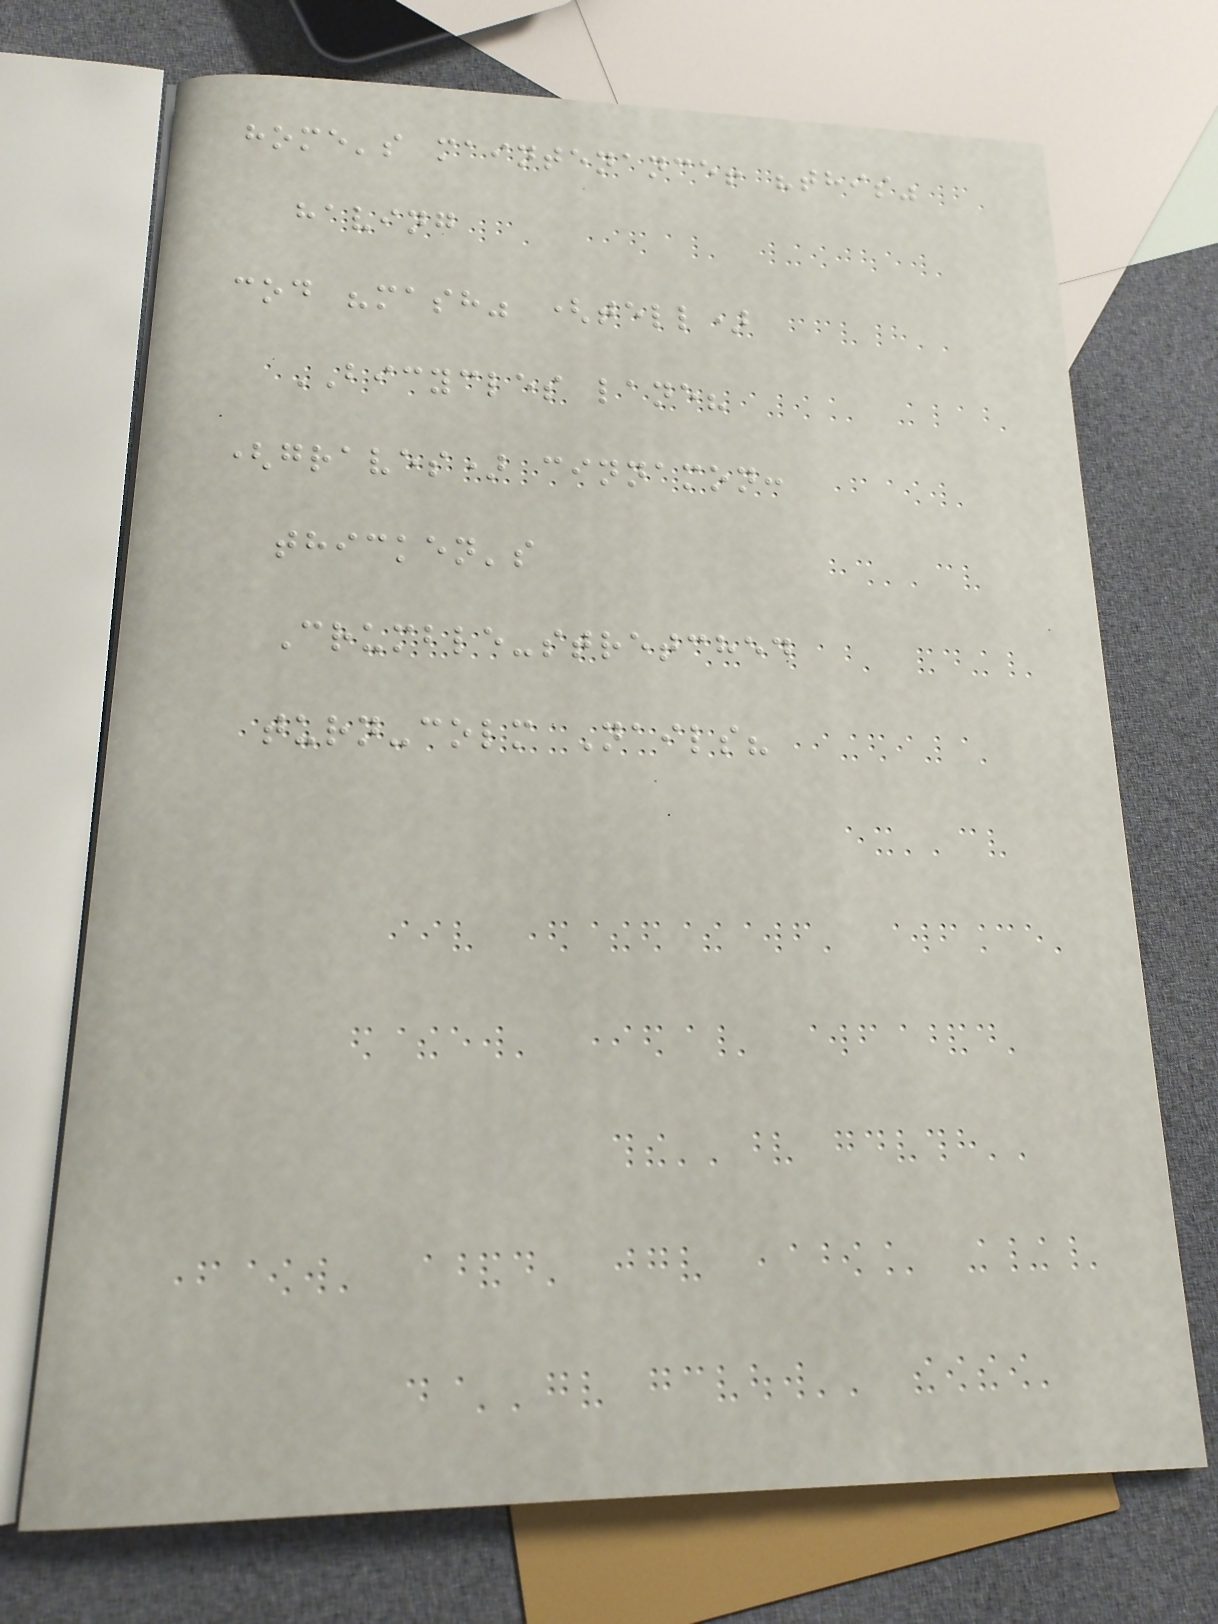home's maintenance! "this"
having
cod "mash" (tell)
BICYCLES lane?
(graves) cinnamon:
thicken's
Crumble-stretched
turn-colm Nails?
